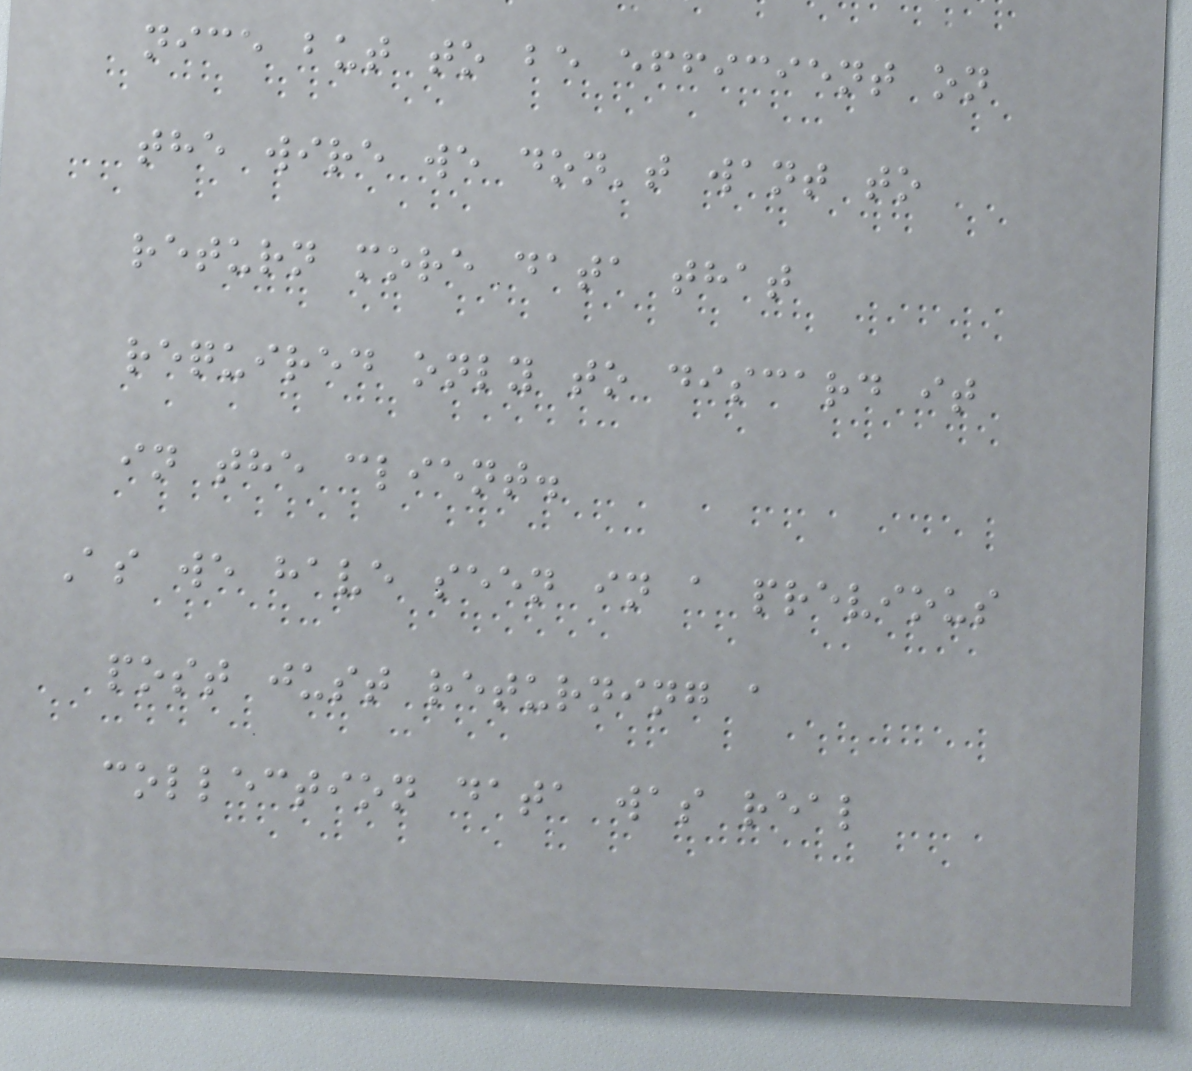nice but to be efficient on
the wire we don't want to
return more data that
required only to discard it
in the client.
As we have seen in a previous
post just returning a
collection data was real
